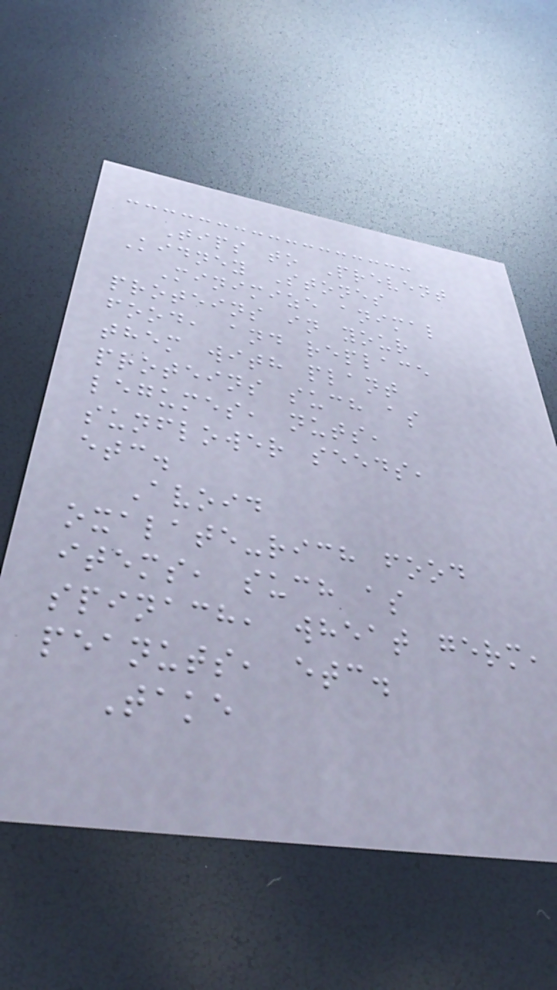Tips to Prevent
Kidney Stones
Minimize animal
proteins in your
food, and replace
them with plant
proteins such as
legumes, nuts,
sunflower seeds,
etc.
Avoid
oxalate-rich food
items, such as
spinach, wheat germ,
peanuts, etc.
Take
